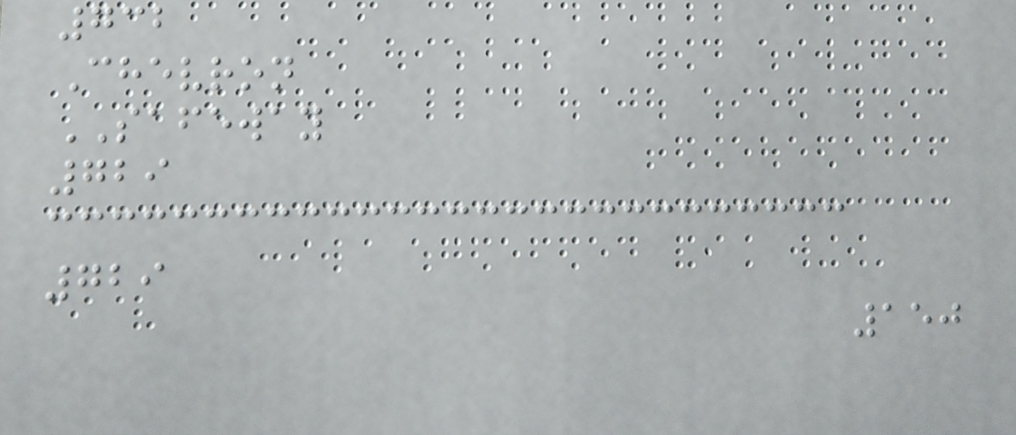732
Chevron
SAFEWAY
729
729
150
